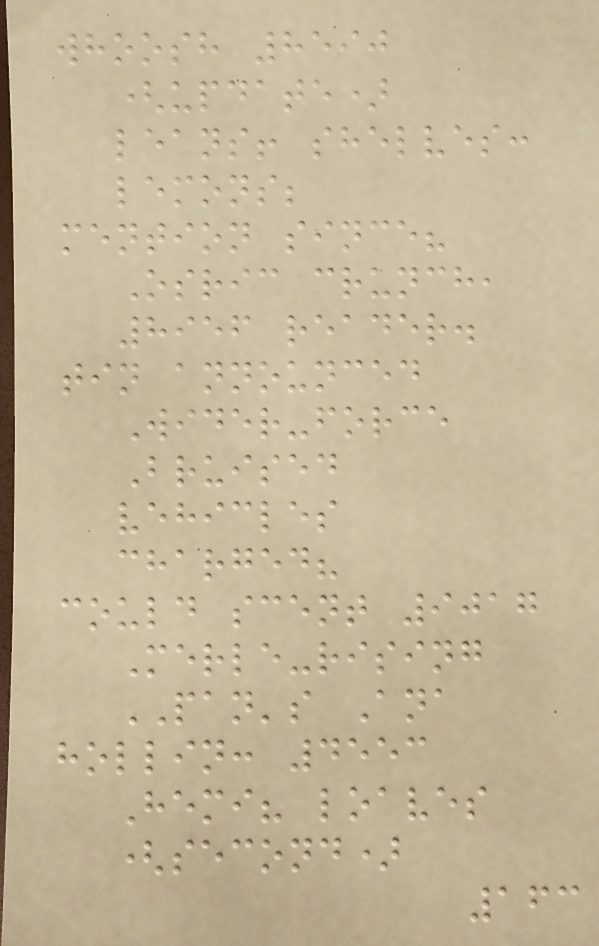whoosh 8590
(update)
leans! shelves:
lemons;
mention since?
Osric crunch,
8956 reader.
tin announced
Wider-force
Bruised
vehicles
charged?
could scent 9017
Merle-rising
PAN's Ana
hollin: 4553
Hemi? loaves
(second)
163
